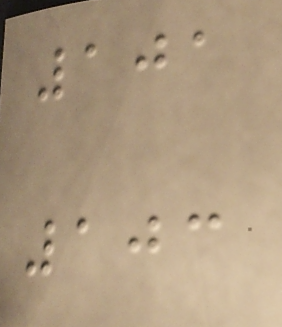101
103
